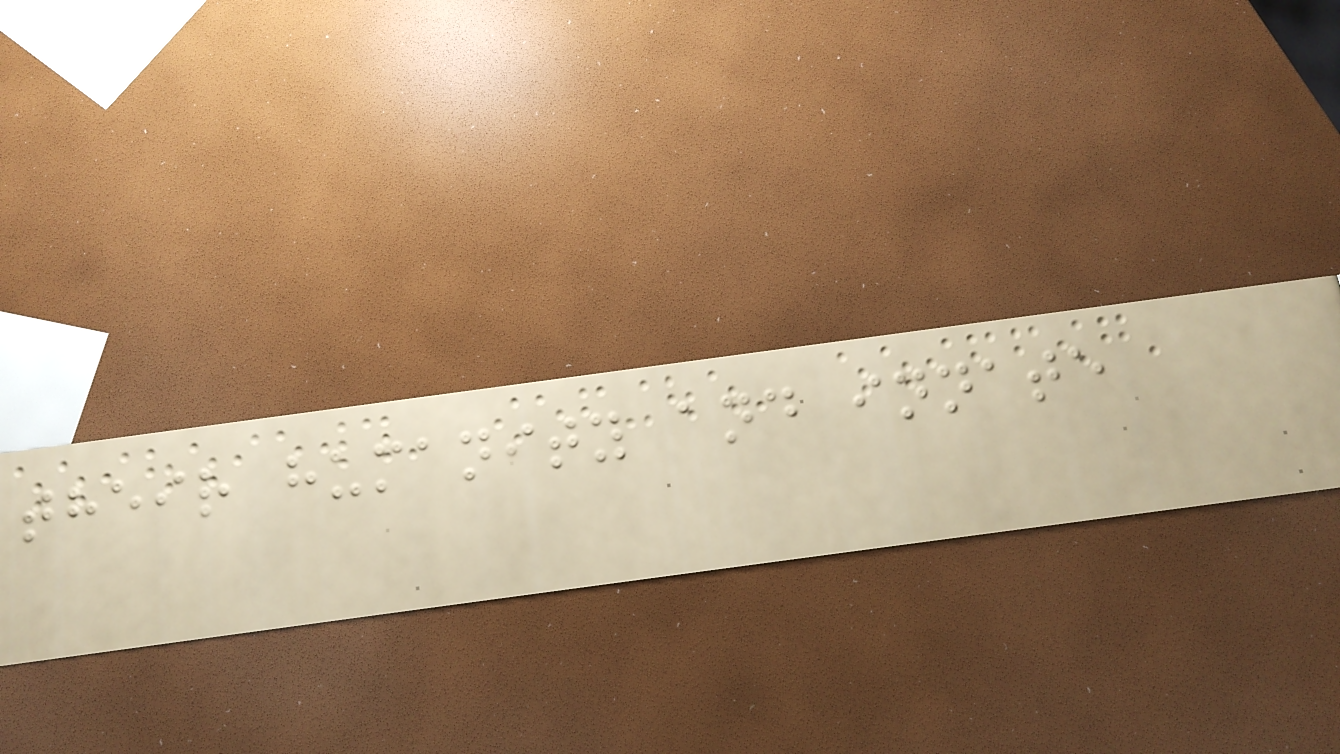their humanity and innate
